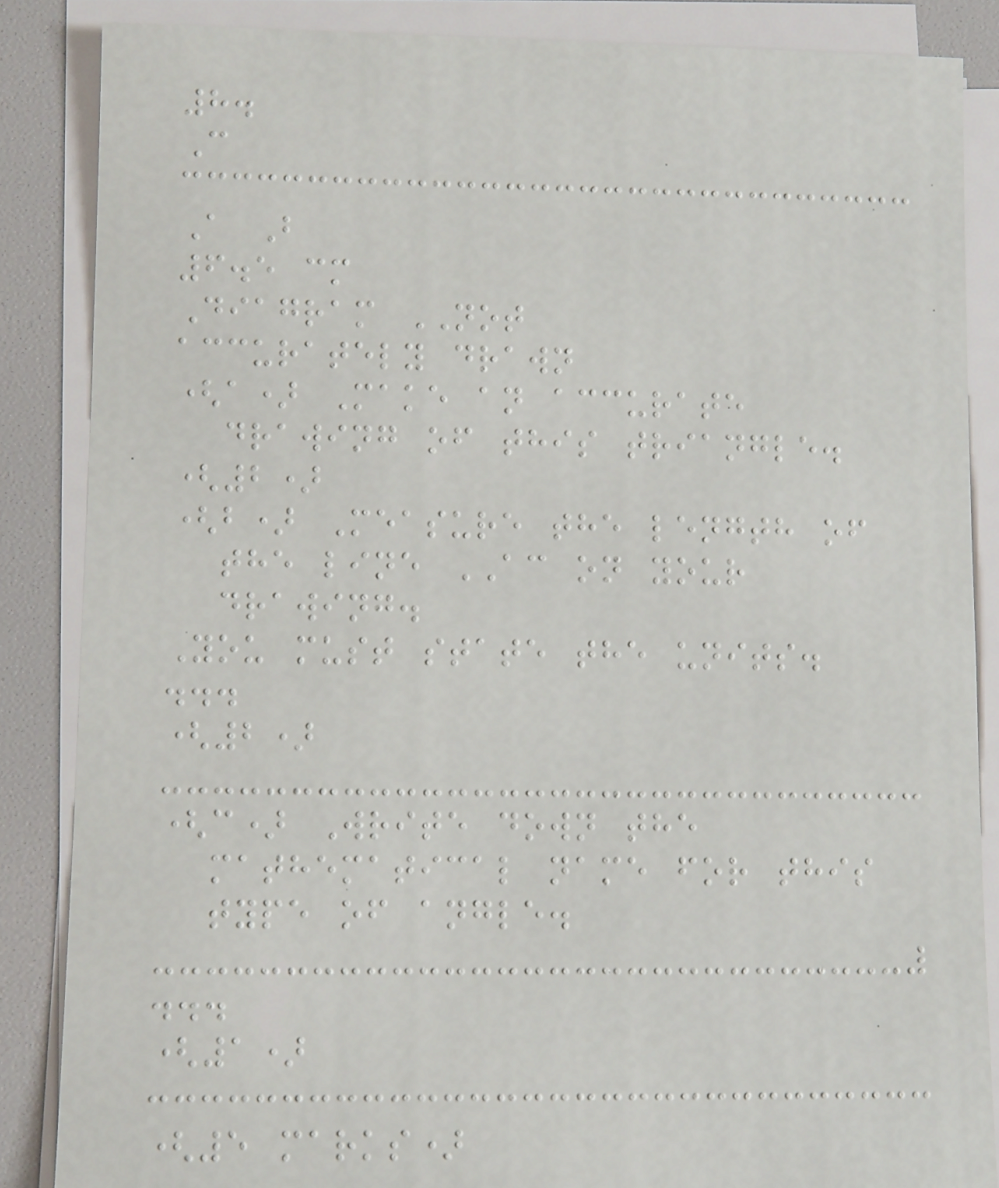8.
C
A B
6.5 cm
Diagram NOT
accurately drawn
(a) Make an accurate
drawing of this triangle.
(2)
(b) Measure the length of
the line AC on your
drawing.
You must state the units.
...
(2)
(c) Write down the
mathematical name for this
type of angle.
...
(1)
(5 marks)
